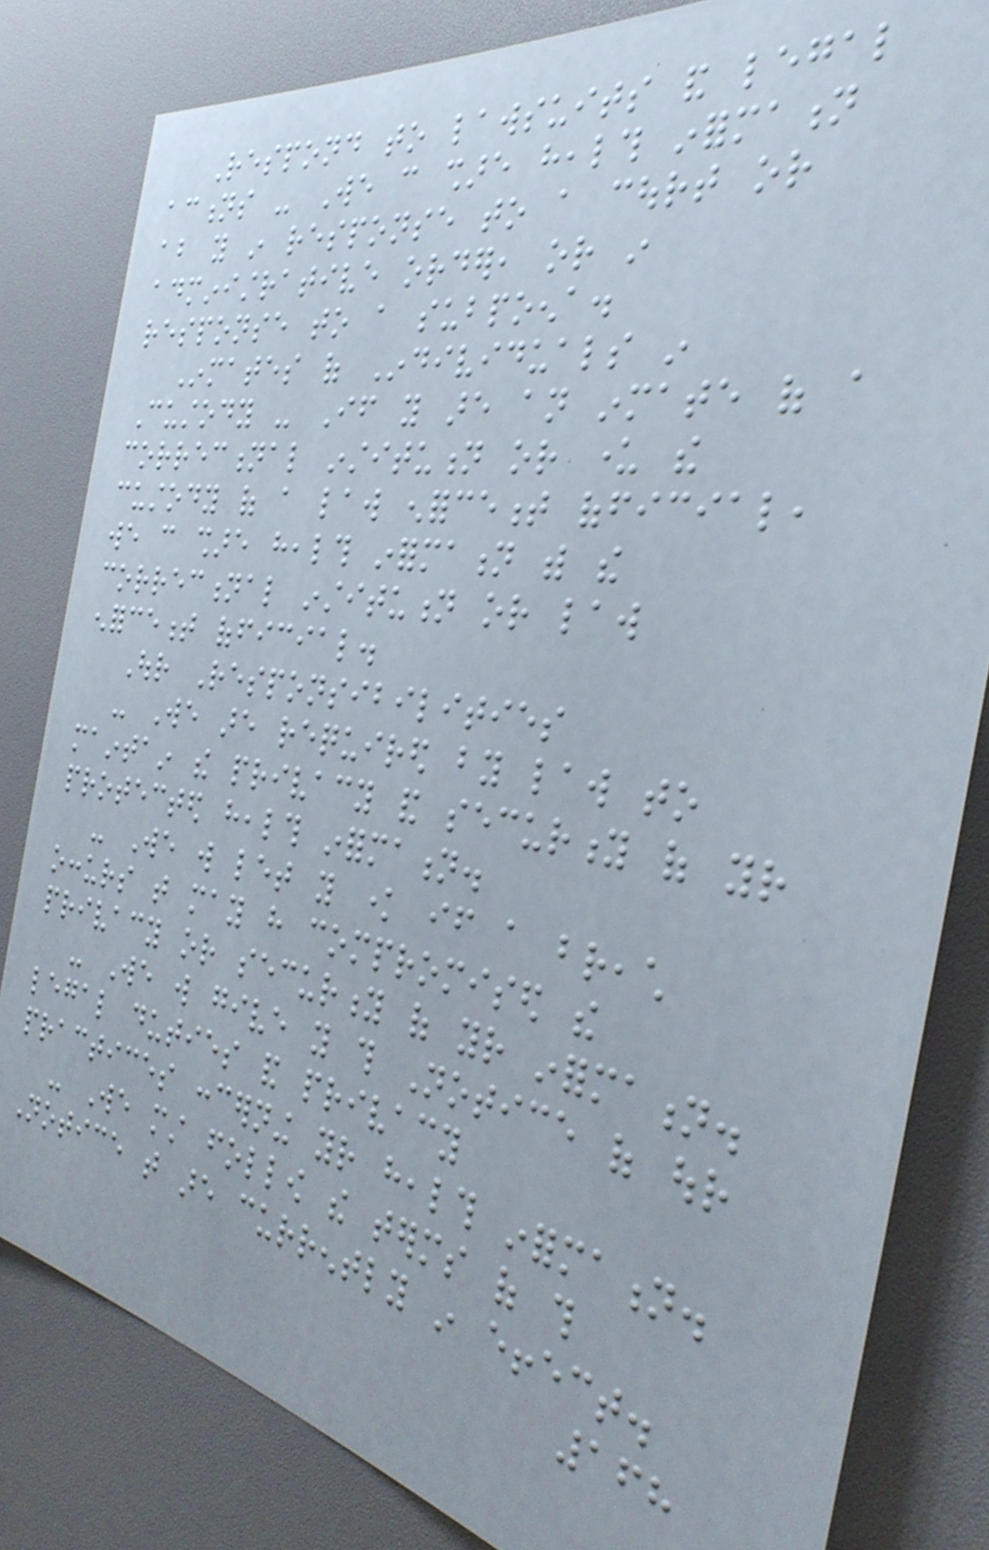Respond to lawsuits and legal
actions - We can share health information
about you in response to a court or
administrative order, or in
response to a subpoena.
Inmates of Individuals in
Custody - If you are an inmate of a
correctional institution or under the
custody of a law enforcement official,
we can share health information with the
correctional institution or law
enforcement official.
Our Responsibilities
- We are required by law to
maintain the privacy and security of your
protected health information.
- We will let you know if a breach
occurs that may have compromised the
privacy or security of your information.
- We will give you this Notice of our
legal duties and privacy
practices concerning your health information.
- We must follow the terms of this
Notice that are currently in effect.
168
